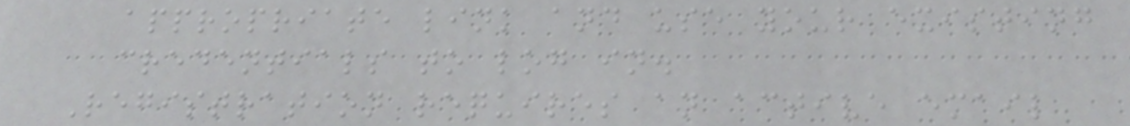appropriate link and use your existing
credentials to log in.
Registration requires an active email
